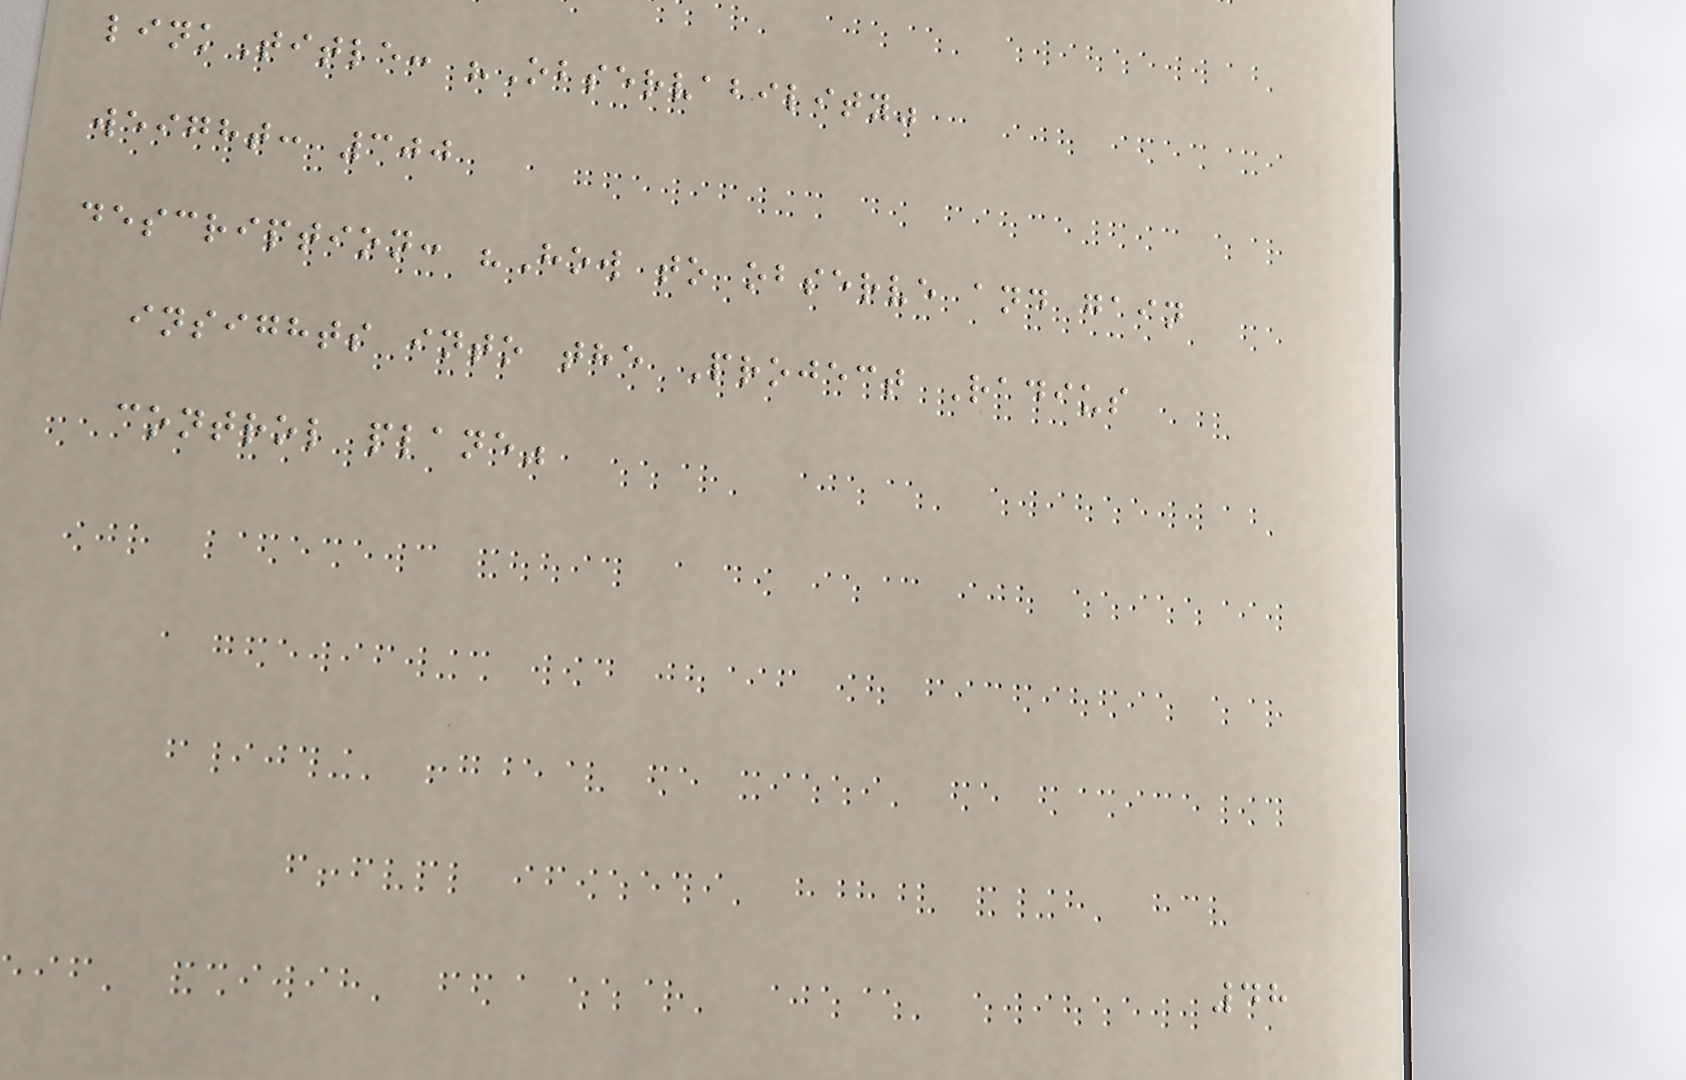linkTitle: "Observability"
weight: 300
description: "How to observe and gain
insights into the Project Radius
control plane"
48
